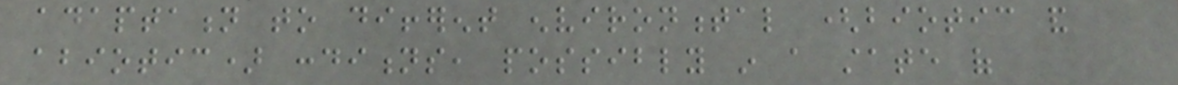adaptation to different environmental (biotic and
abiotic) conditions, possibly in a state of
